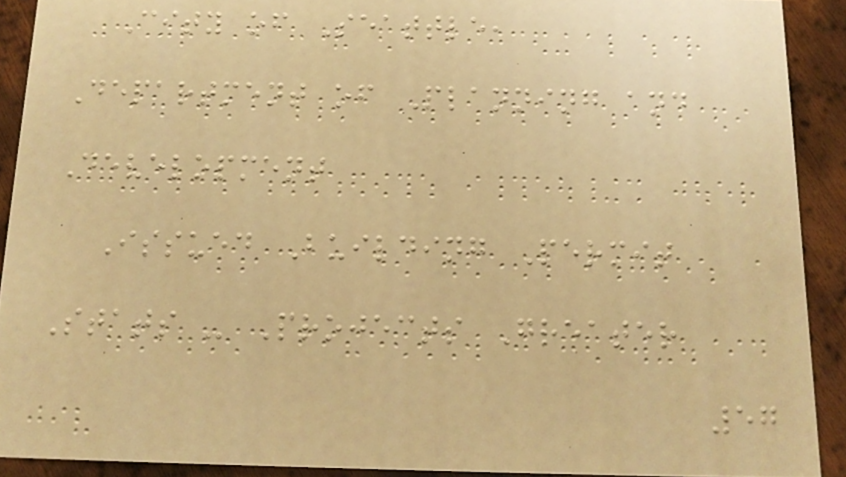City of Seattle,
Department of Planning and
Development
Issued Building Permit
Stats - Projects Greater
57
